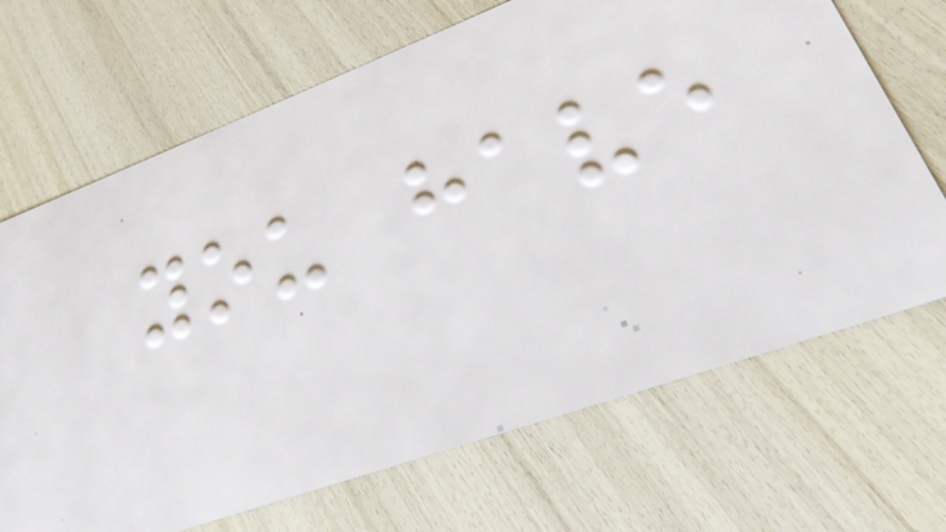you have
